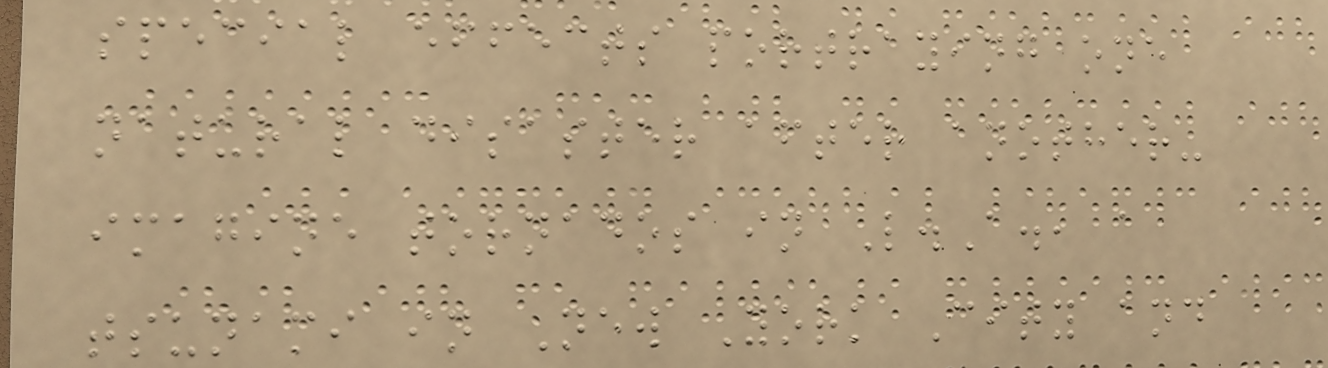special effects portraying one
natural disaster after another-
imagine tornados in L.A., a
tsunami in New York City and
